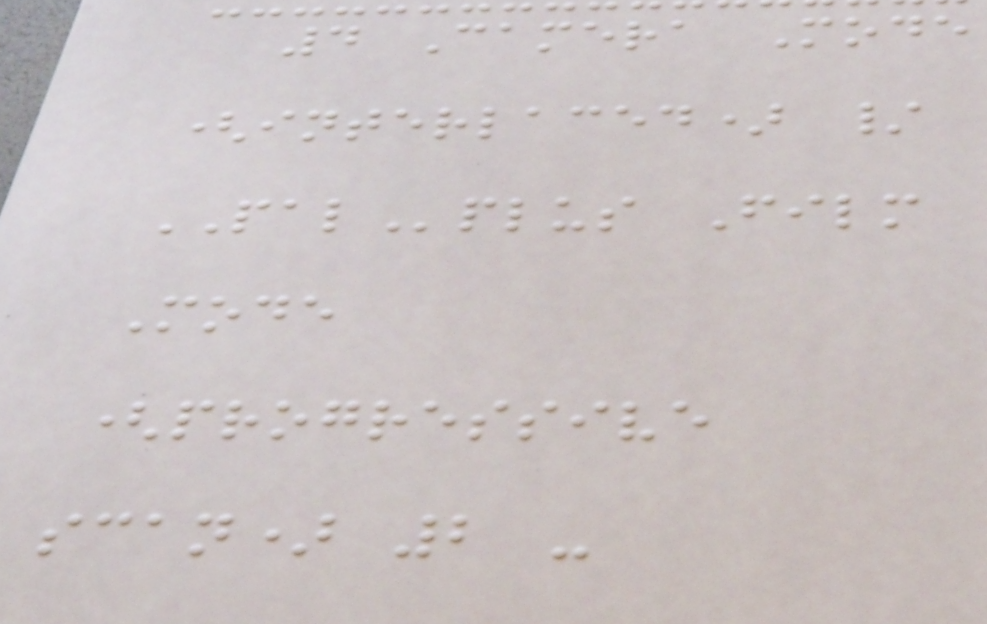4 Camera Mode
(interlaced) /
PALplus Film
Mode
(progressive
scan) 2 -
